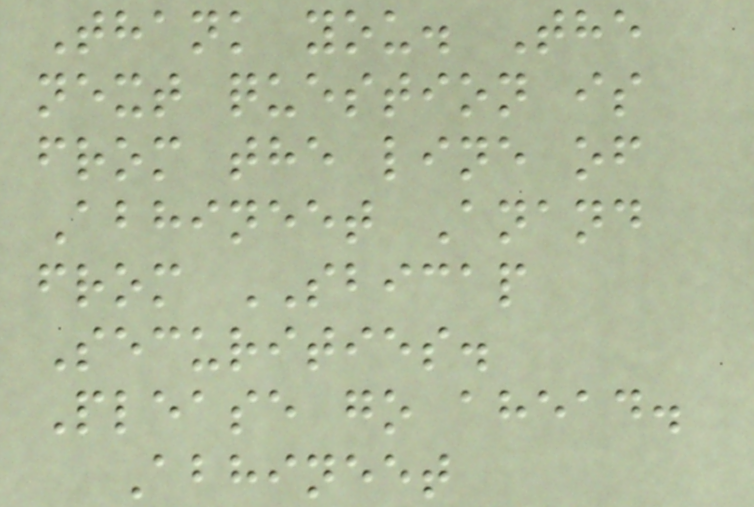Thank you. The
next question is
from the line of
Abhineet Anand
from SBICAP
Securities.
Please go ahead.
Abhineet
